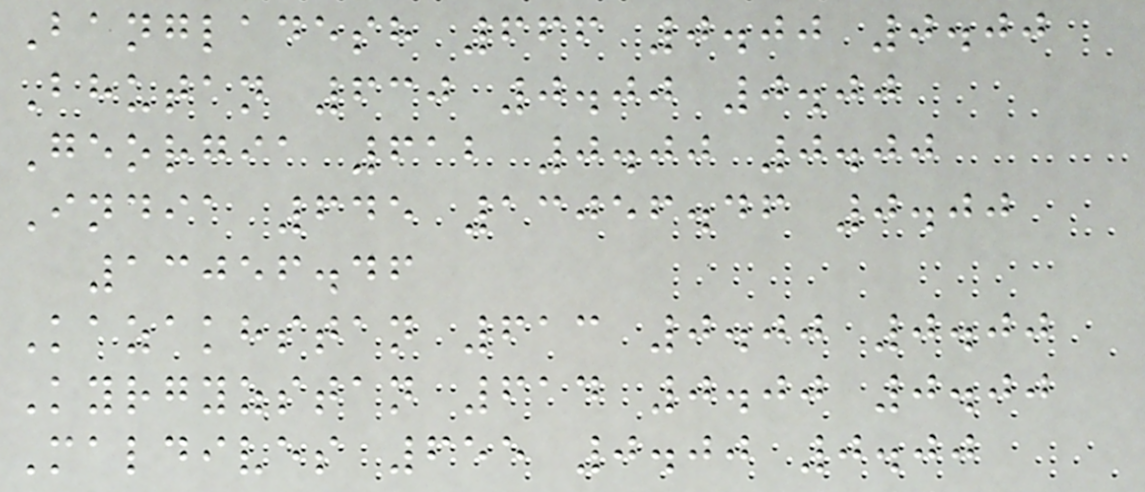Bangladesh 666 0.00 0.00
Bhutan 630 0.00 0.00
Georgia 612 0.00 0.00
India 645 13056.46 0.00
13056.46
Kazakhstan 613 0.00 0.00
Kyrgyzstan 614 0.00 0.00
Maldives 655 0.00 0.00
